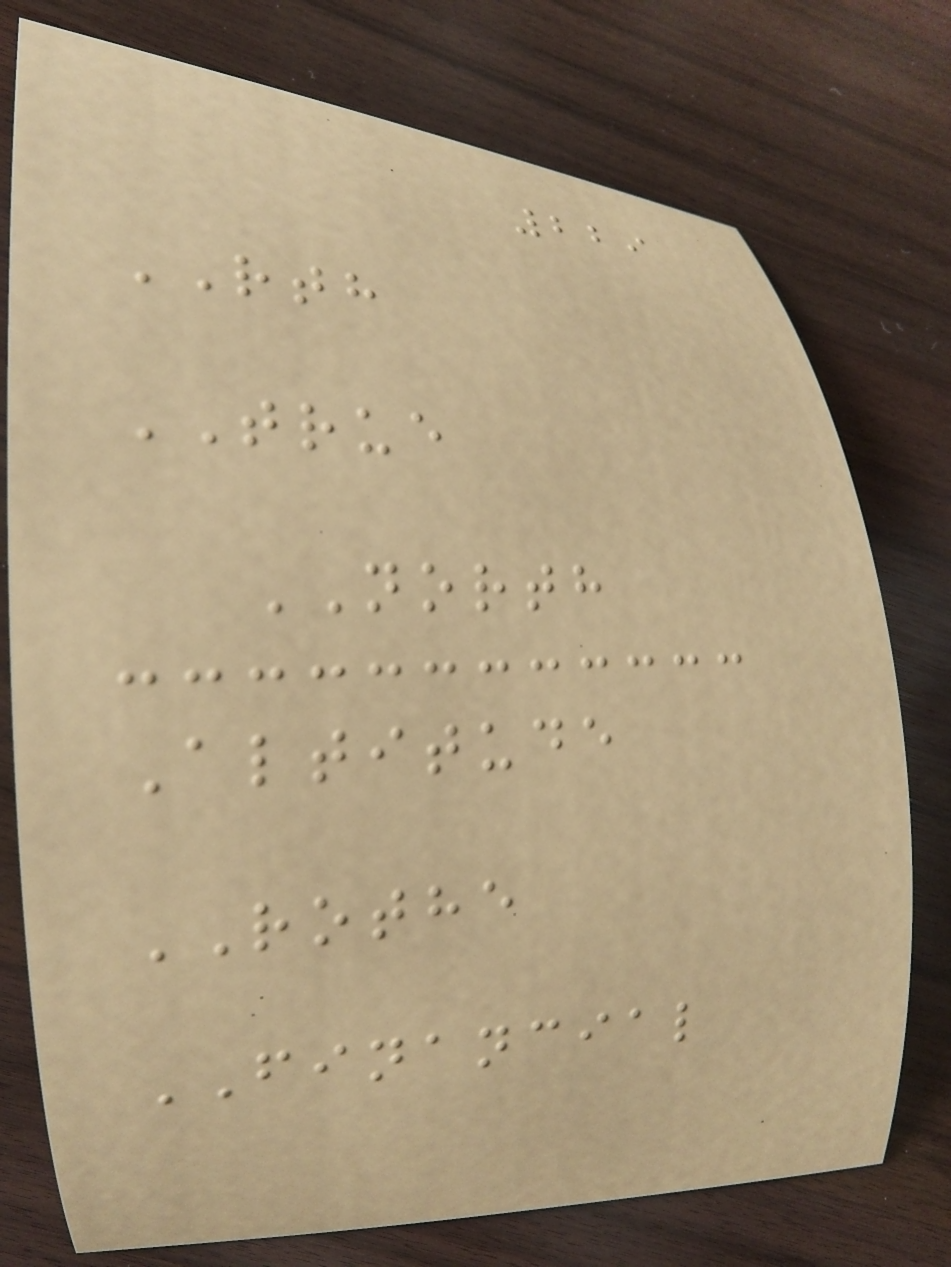229
RTH
TRUE
NORTH
Altitude
ROTHE
FINANCIAL
